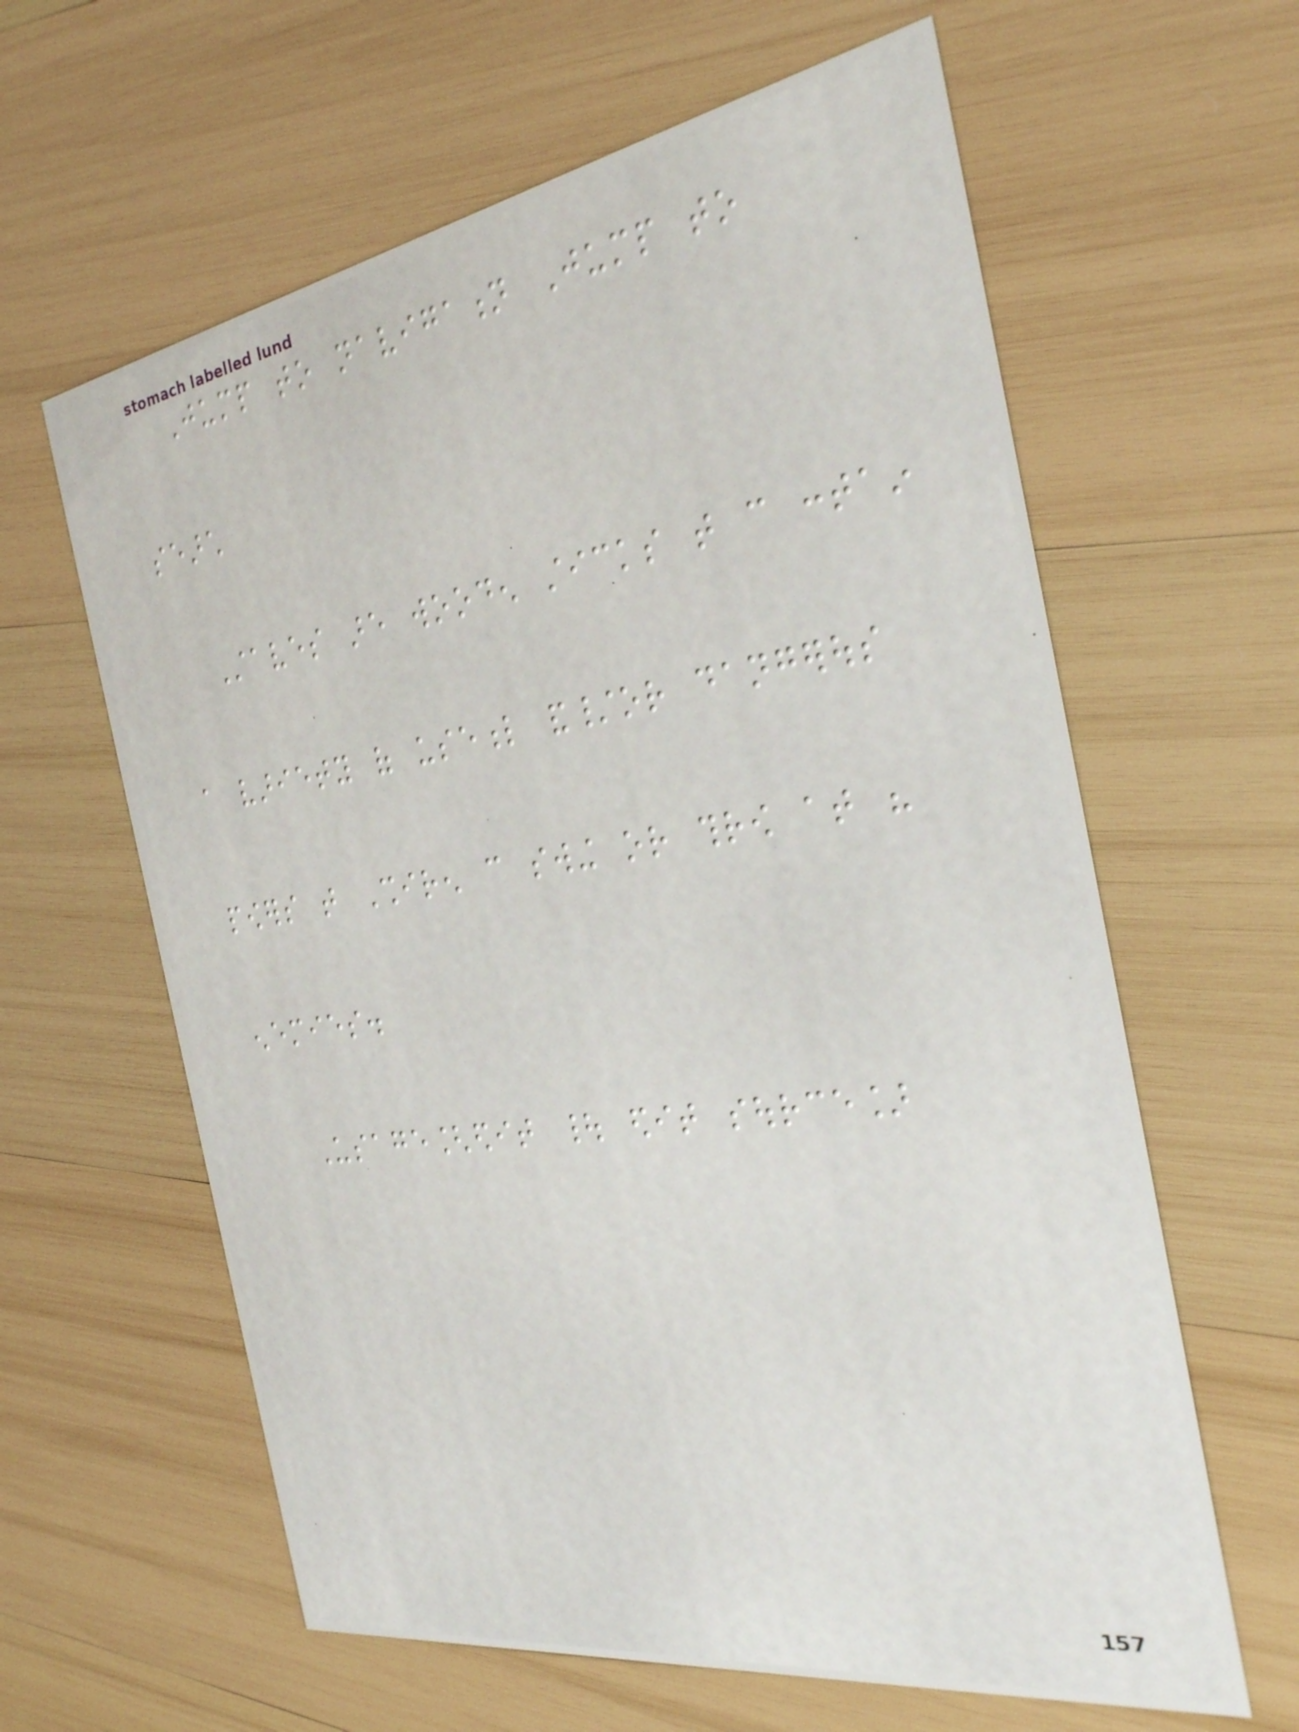Jump to navigation Jump to
search
Staves are wooden sticks that can contain
a variety of useful and/or dangerous
powers that Shiren can swing or throw at his
enemies.
Usage[edit | edit source]
